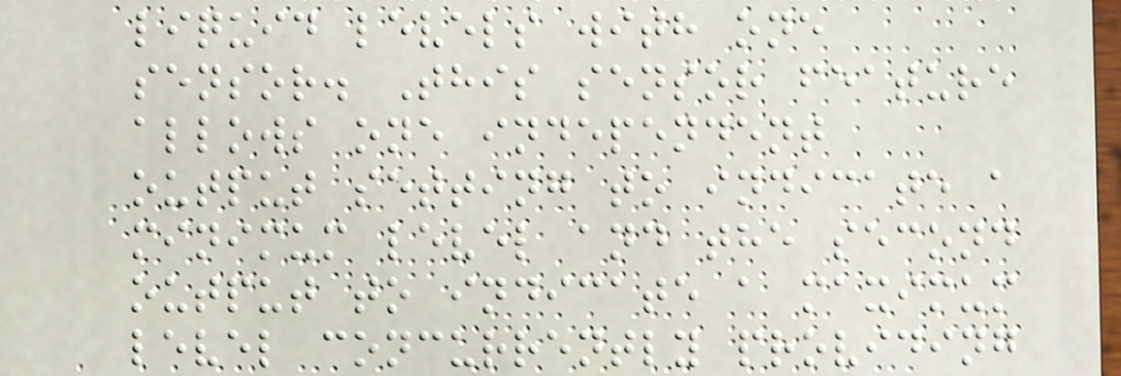liquid levels with one
sensor. This sensor feature
allows one independent
output setting to indicate a
minimum level and the second
output to indicate a maximum
level concurrently providing
